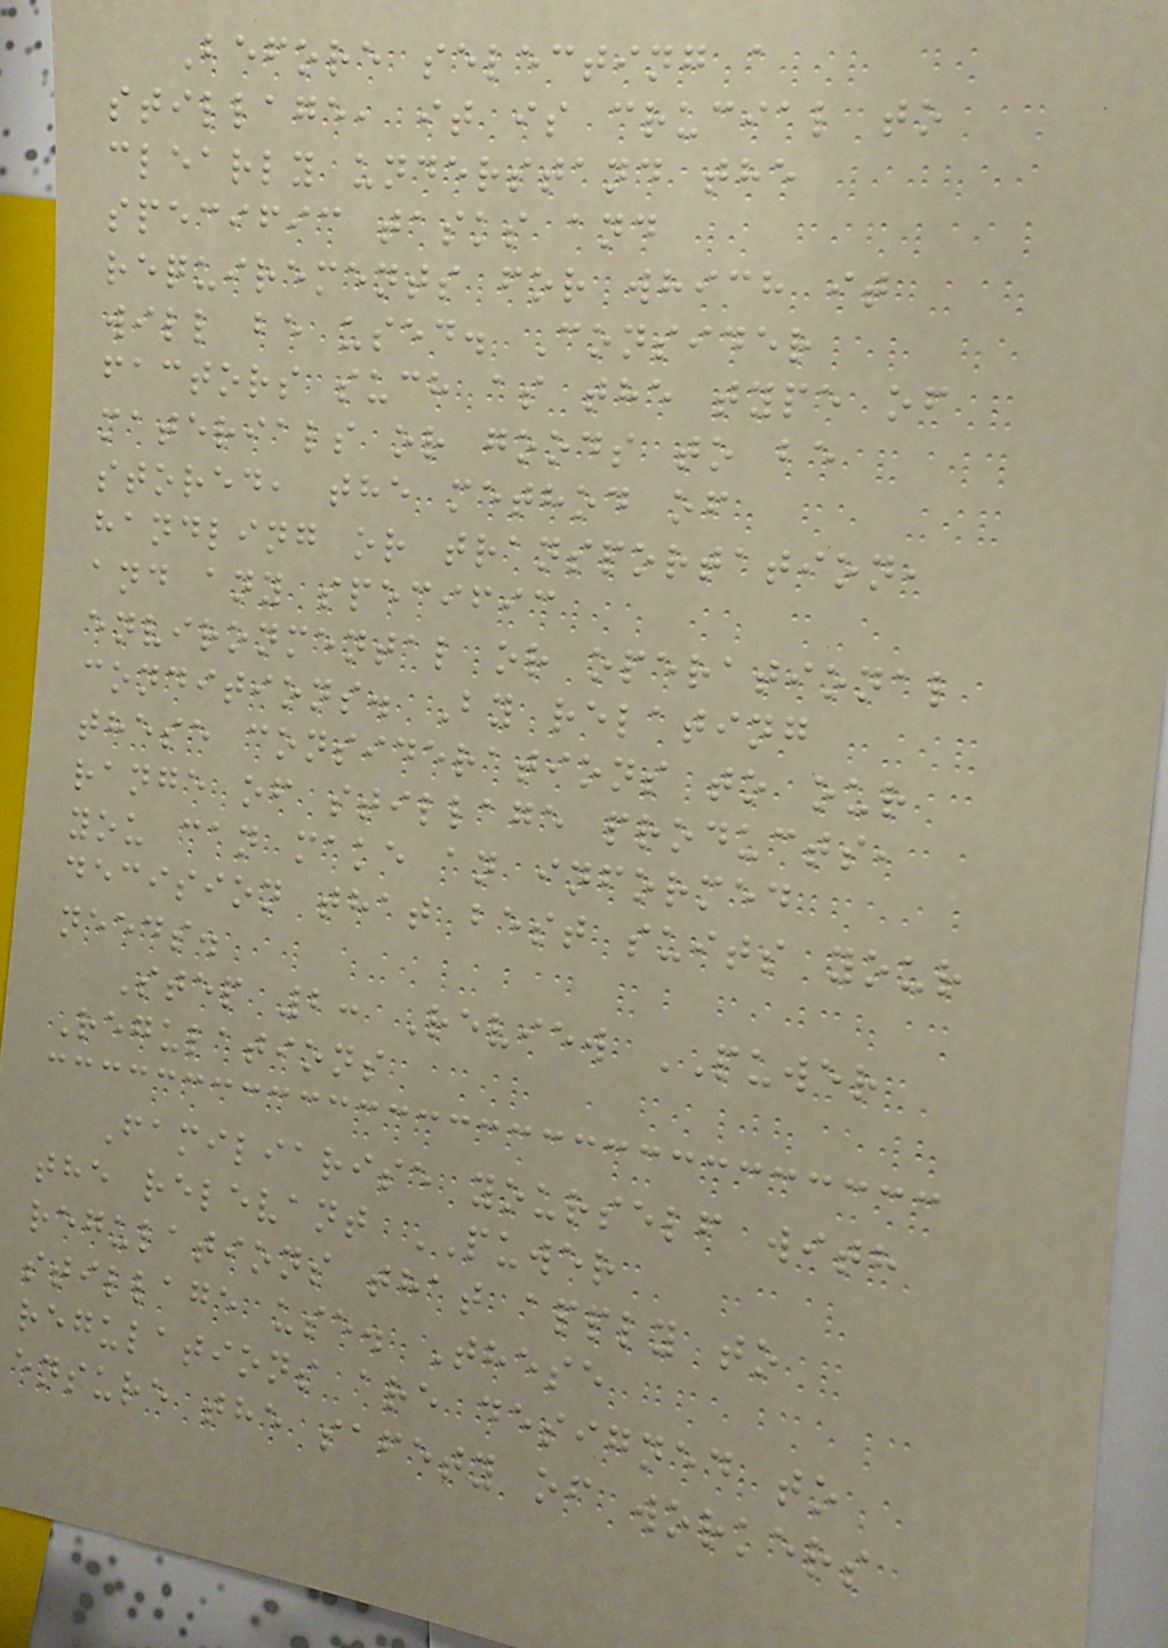Before selecting a
stillage, it is crucial to
clearly understand the
specific tasks and
requirements for which it
will be used. Consider
factors such as the type of
materials or goods to be
stored, the method of
handling or transportation,
and any specific
environmental or operational
conditions. By relating
these considerations to our
range of stillage products,
you can make an informed
decision that best suits your
needs.
Step 2: Review PUWER
Regulations
Familiarise yourself with
the relevant PUWER
regulations that apply to
stillage use. These
regulations are designed to
ensure the safety of workers
